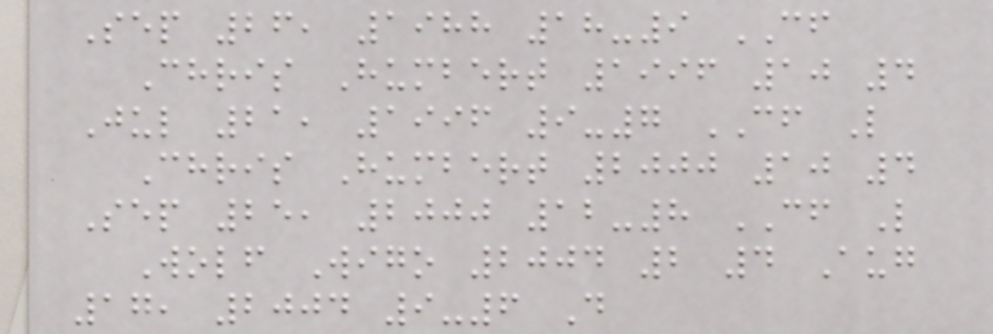Sep 26, 1988 18-9 CF
Chris Humbert 1996 10 4
Jul 21, 1996 9-7 CF L
Chris Humbert 2000 10 4
Sep 25, 2000 12-8 CF L
Wolf Wigo 2004 2 4 Aug
17, 2004 9-6 D
